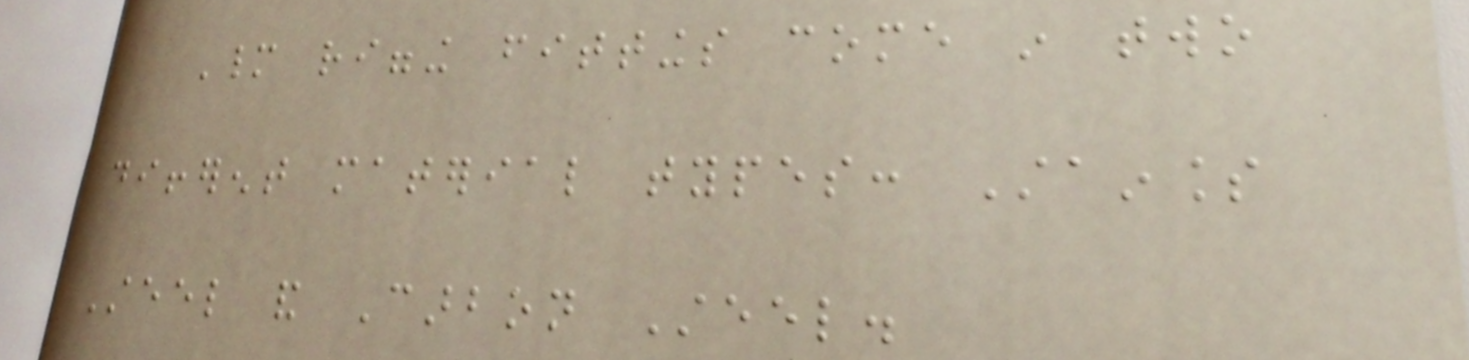Many rigging fittings come in two
different material types: Stainless
Steel and Carbon Steel.
